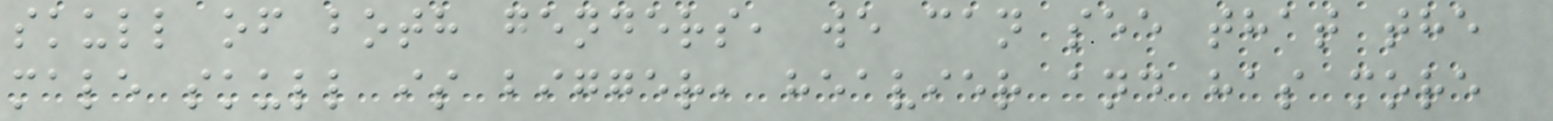skull of both genders, we can see that the
male skull is bigger, heavier and has more
